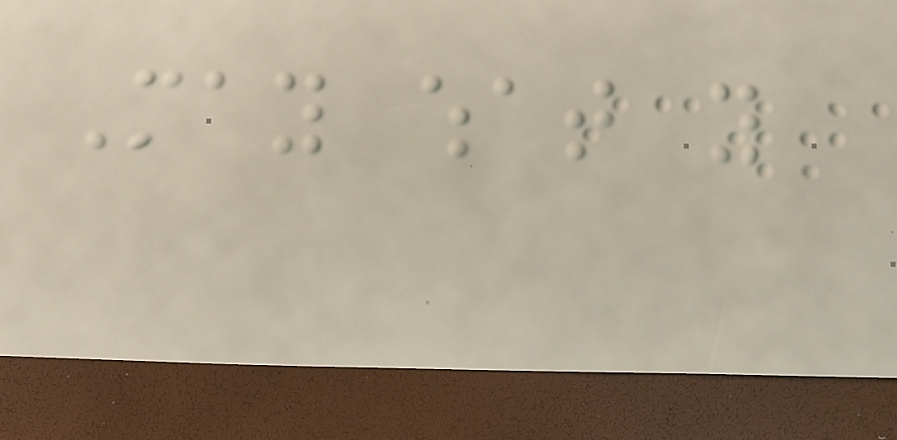May what you
